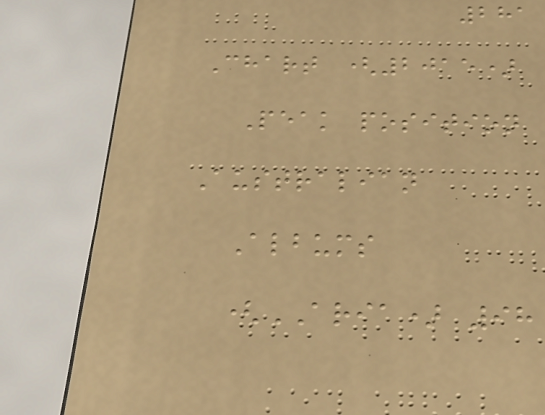281
Chart (2015)
Peak position
Australian
Albums
(ARIA) 98
